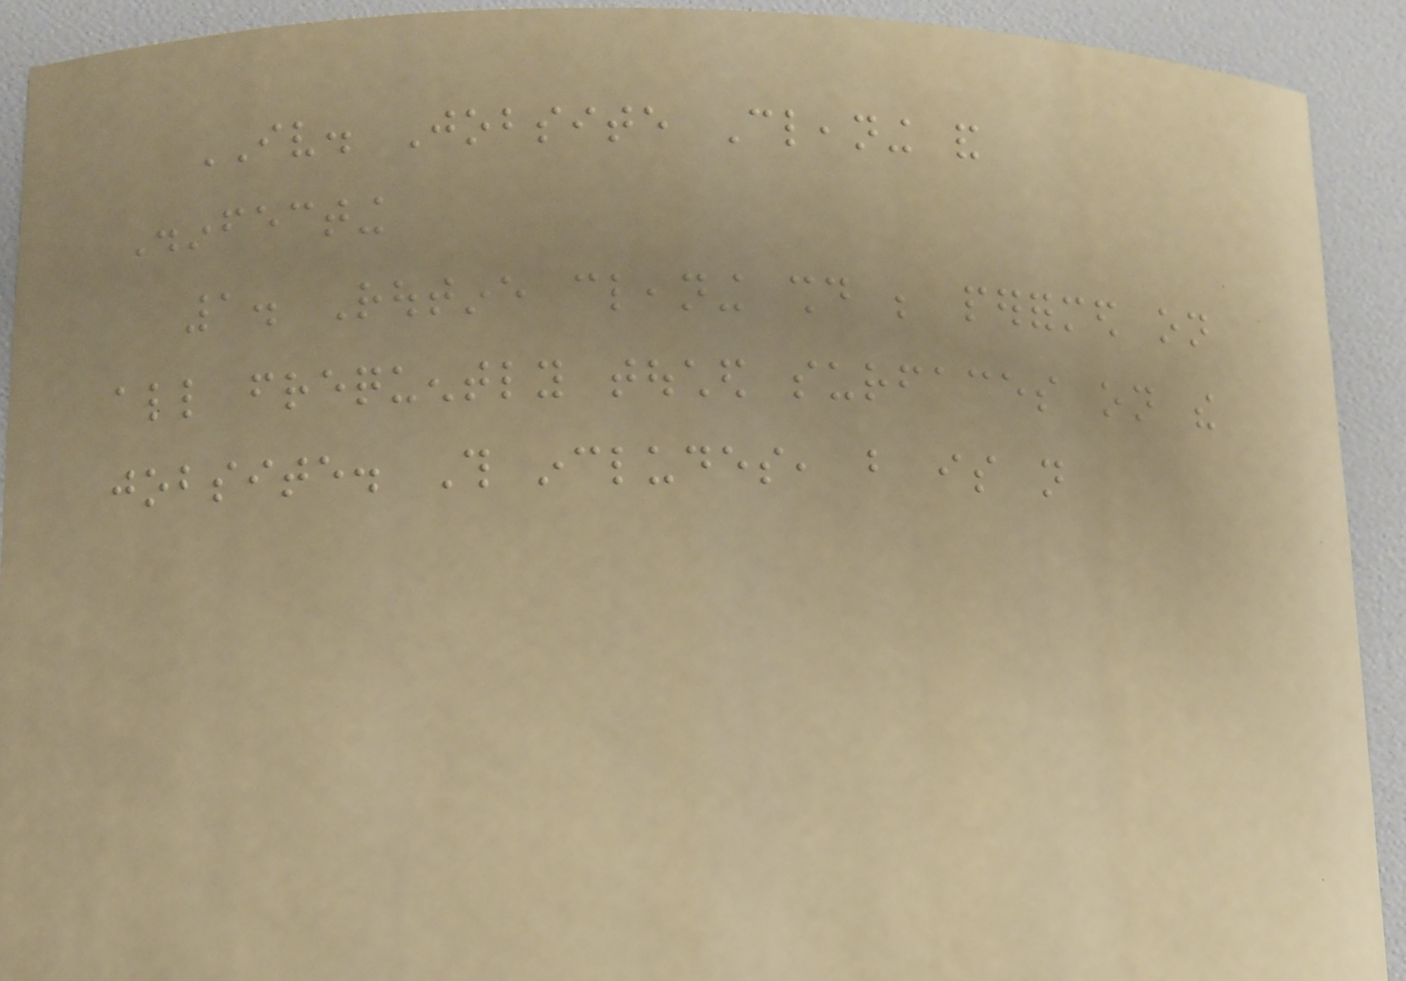IV. Jobsite Cleaning and
Disinfecting
1. Routine cleaning should be performed on
all frequently touched surfaces on the
jobsite. This includes, but is not
